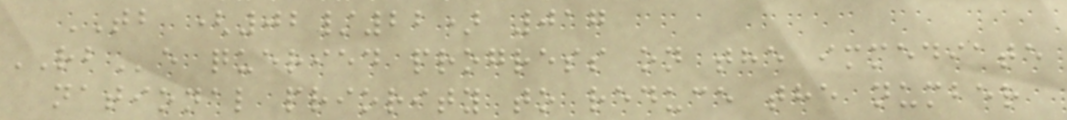TB (02/22) 017
RBe queried progress on the immediate
national priority to reduce the number
